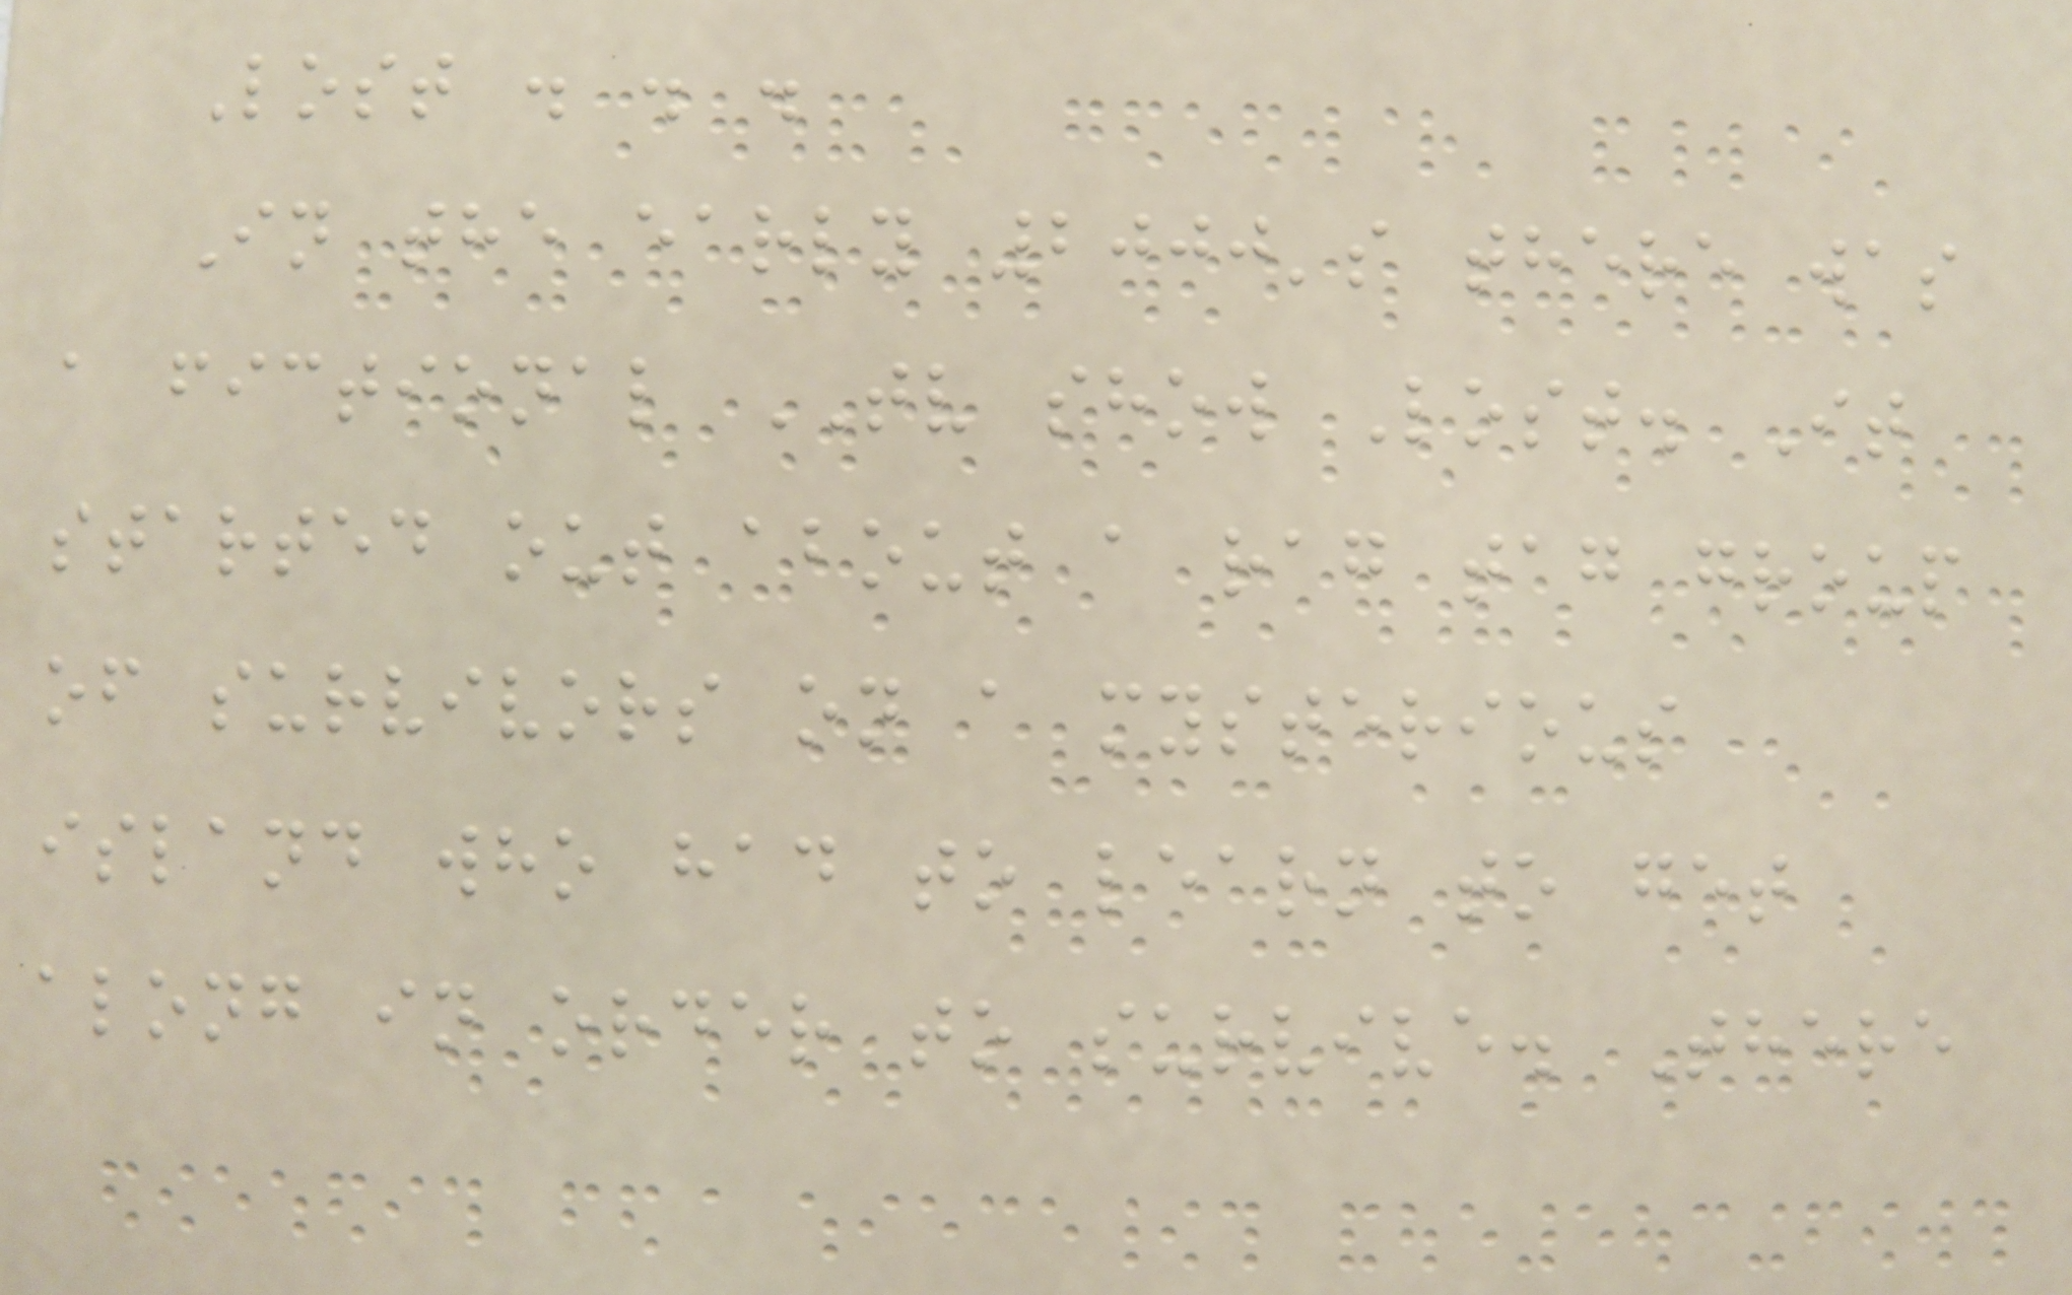Lost . . .
In the early 2000's there was
a fictional TV show Lost. It
started out about a rag tag group
of survivors on a mysterious
island who had to learn to get
along in order to survive. There
